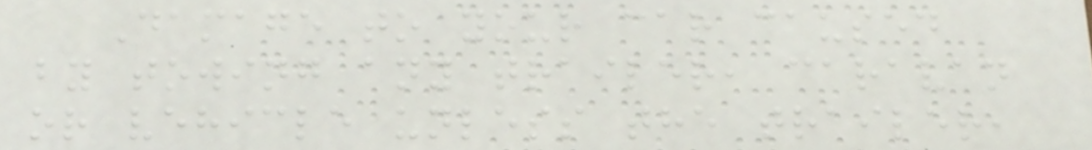Damage to your car caused
by towing any trailer, caravan
or vehicle unless the trailer,
